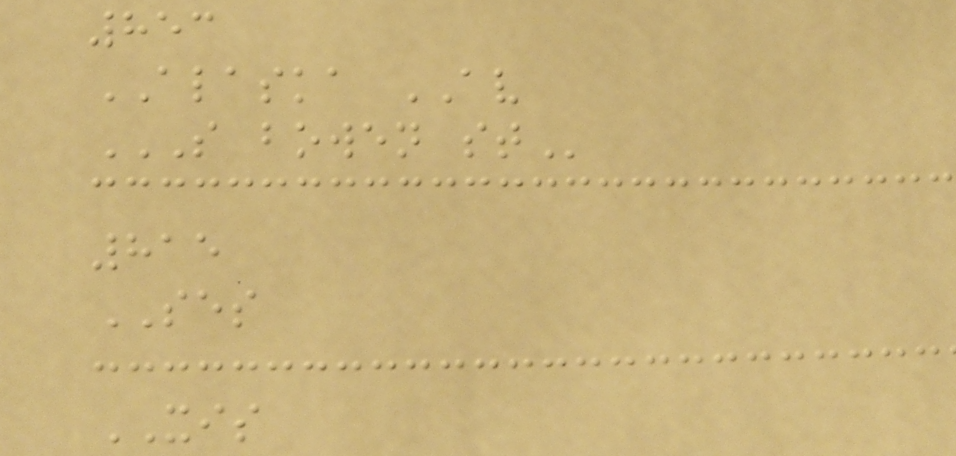853
ALASKA AV
S BOWEN ST
815
SES
XIS
